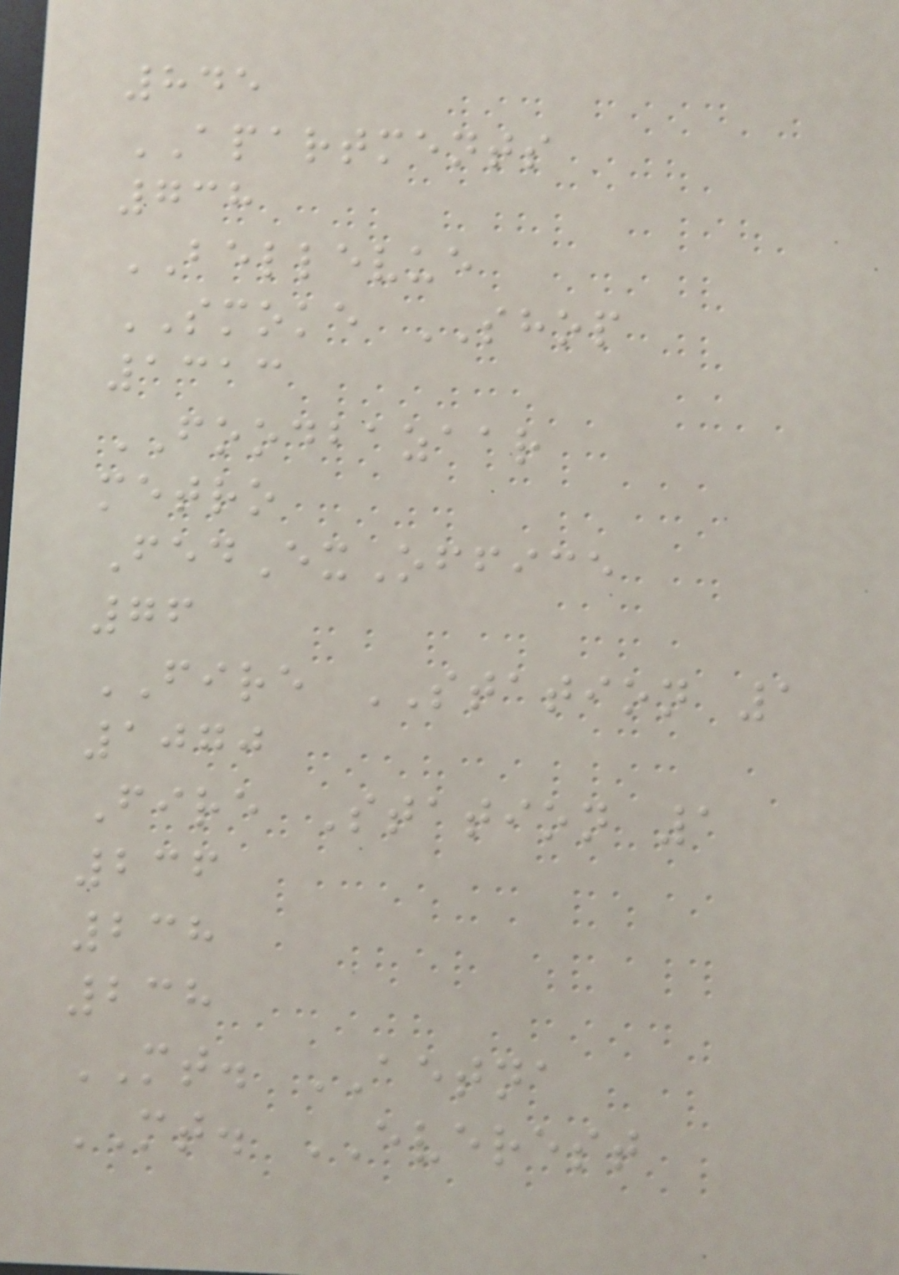845
APARTMENTS
738
BELLEVUE
SMOKE SHOP
1313
FOODBAZAAR
metro
FedExOffice
76
FIRE STATION 1
1070
Fire Station 1
236
238
238
MT. AETNA
MT. EVEREST
